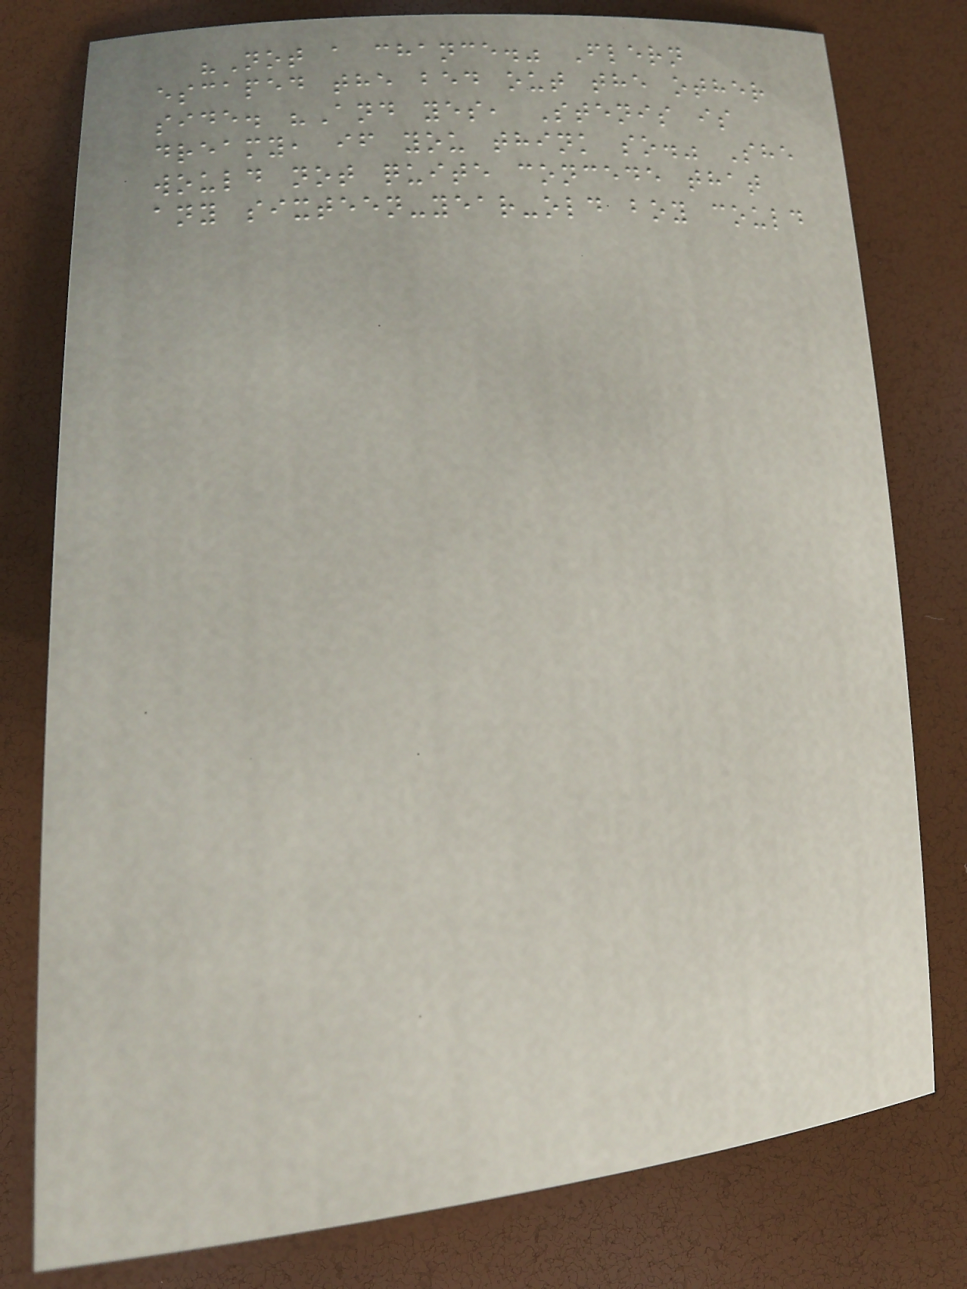"Not a chance." Flern
escaped the bed out the other
side. "And yes, Stenis is
dreamy, if you think so." She
would not quite concede that
any sixteen-year-old boy could
